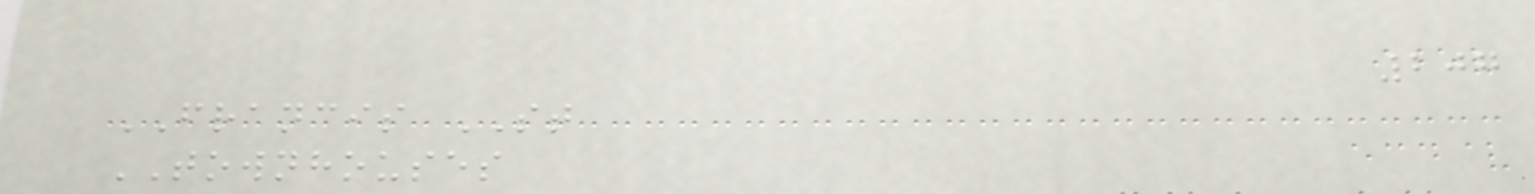207
FRANCIS ST
TOWNHOUSES
